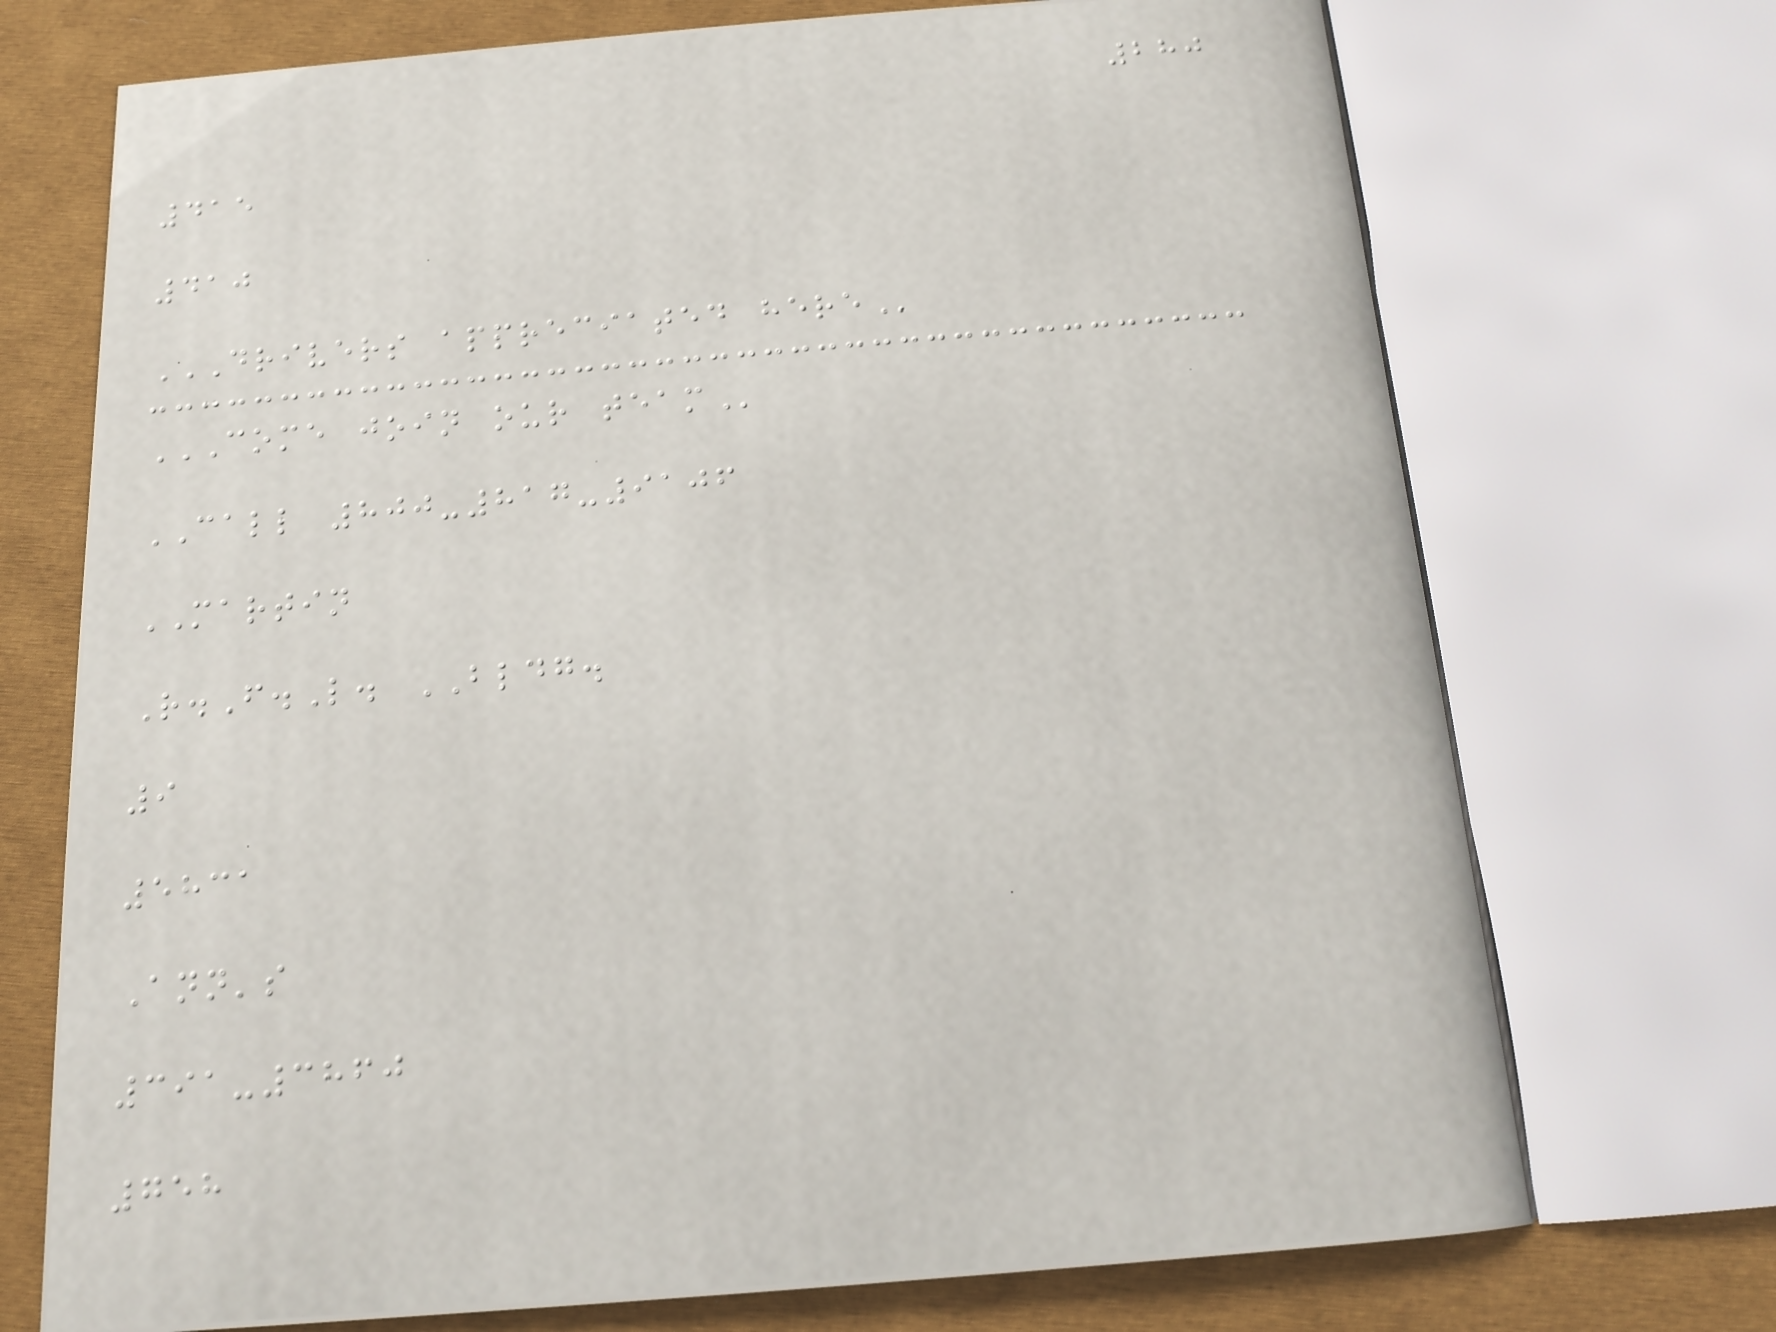280
415
410
DRIVERS APPRECIATED HERE
COME JOIN OUR TEAM
CALL 800-817-9106
MARTIN
R.F.L. BLDG.
9
5831
Ann's
391-3860
758
